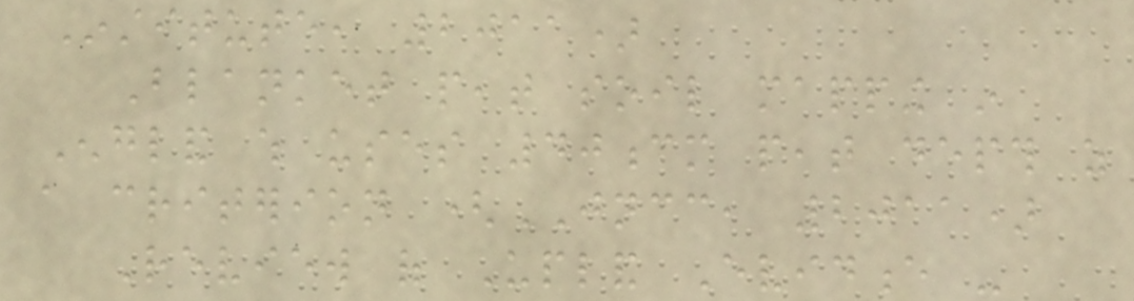Institute, 2011)
Blanket peat soil mapping in
England which uses 40cm peat depth as
a criterion (JNCC, 2011)
Review of Upland Evidence -
